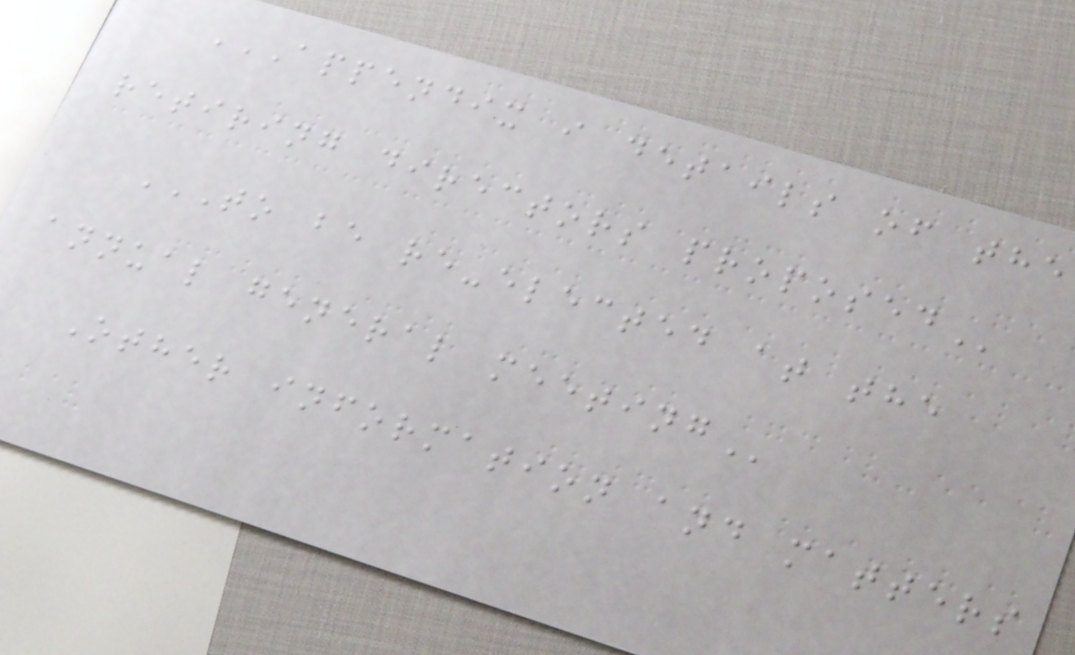APPENDIX I DETAILS OF THE
RETIRING DIRECTORS PROPOSED
TO BE RE-ELECTED AT THE
ANNUAL GENERAL MEETING
Other information and matters
